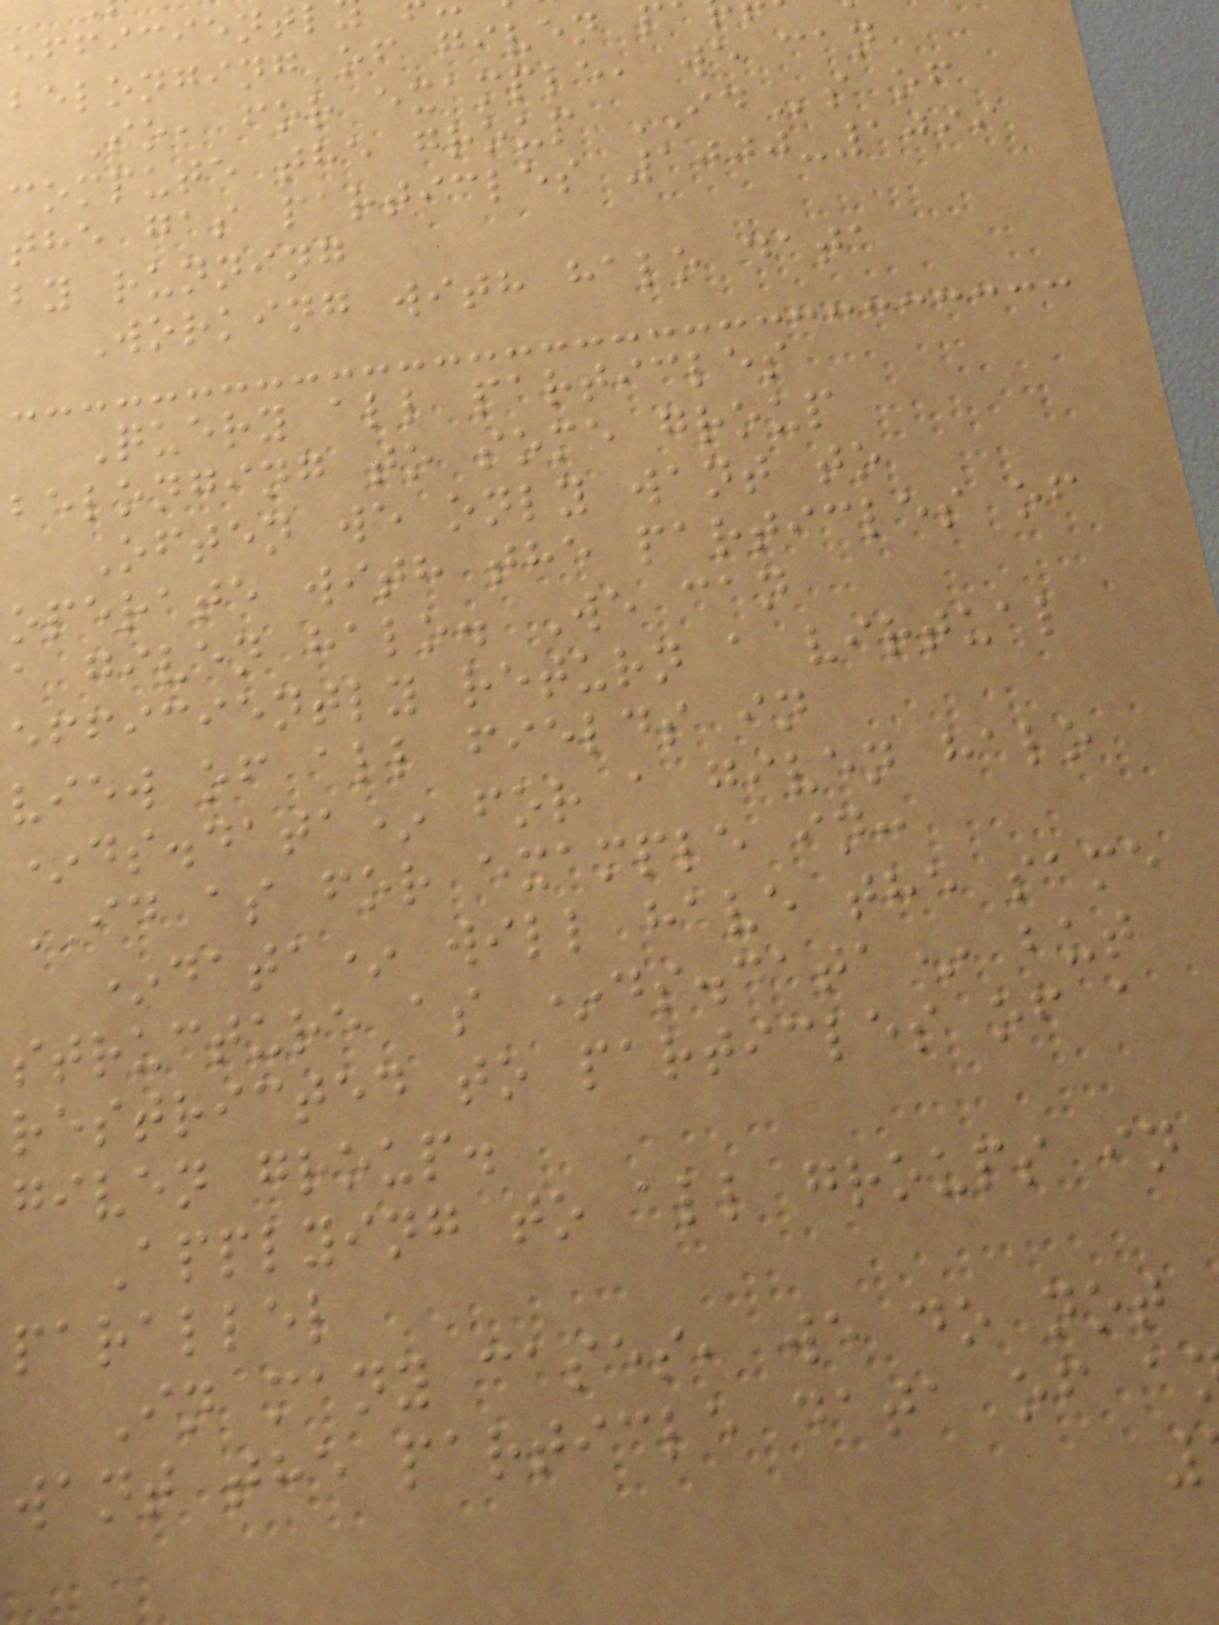efficient
belonging of given p
So, for example, we can
compute the group IDs of
the gas particles 1000-1099
by running
Working with halo data
Query all particles
belonging to some group
Often we only want to
operate with the particles of
a given halo. We can
efficiently return a virtual
view of all fields in
*ds.data* for a given halo
ID as for example in:
*data* will have the same
structure as *ds.data* but
restricted to particles of a
given group.
Applying to all groups in
parallel
In many cases, we do not
want the particle data of a
